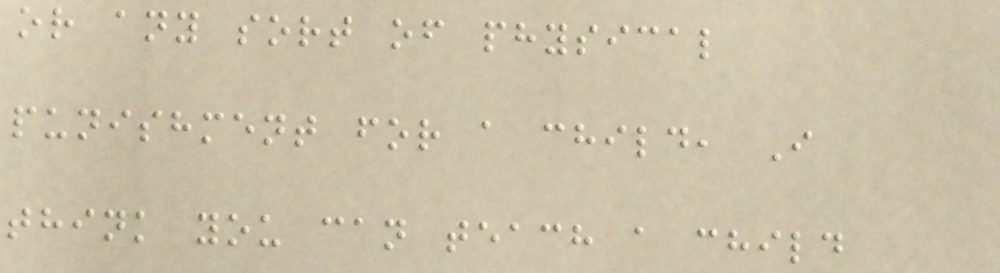or any sort of physical
punishment for a child, I
think you can teach a child
